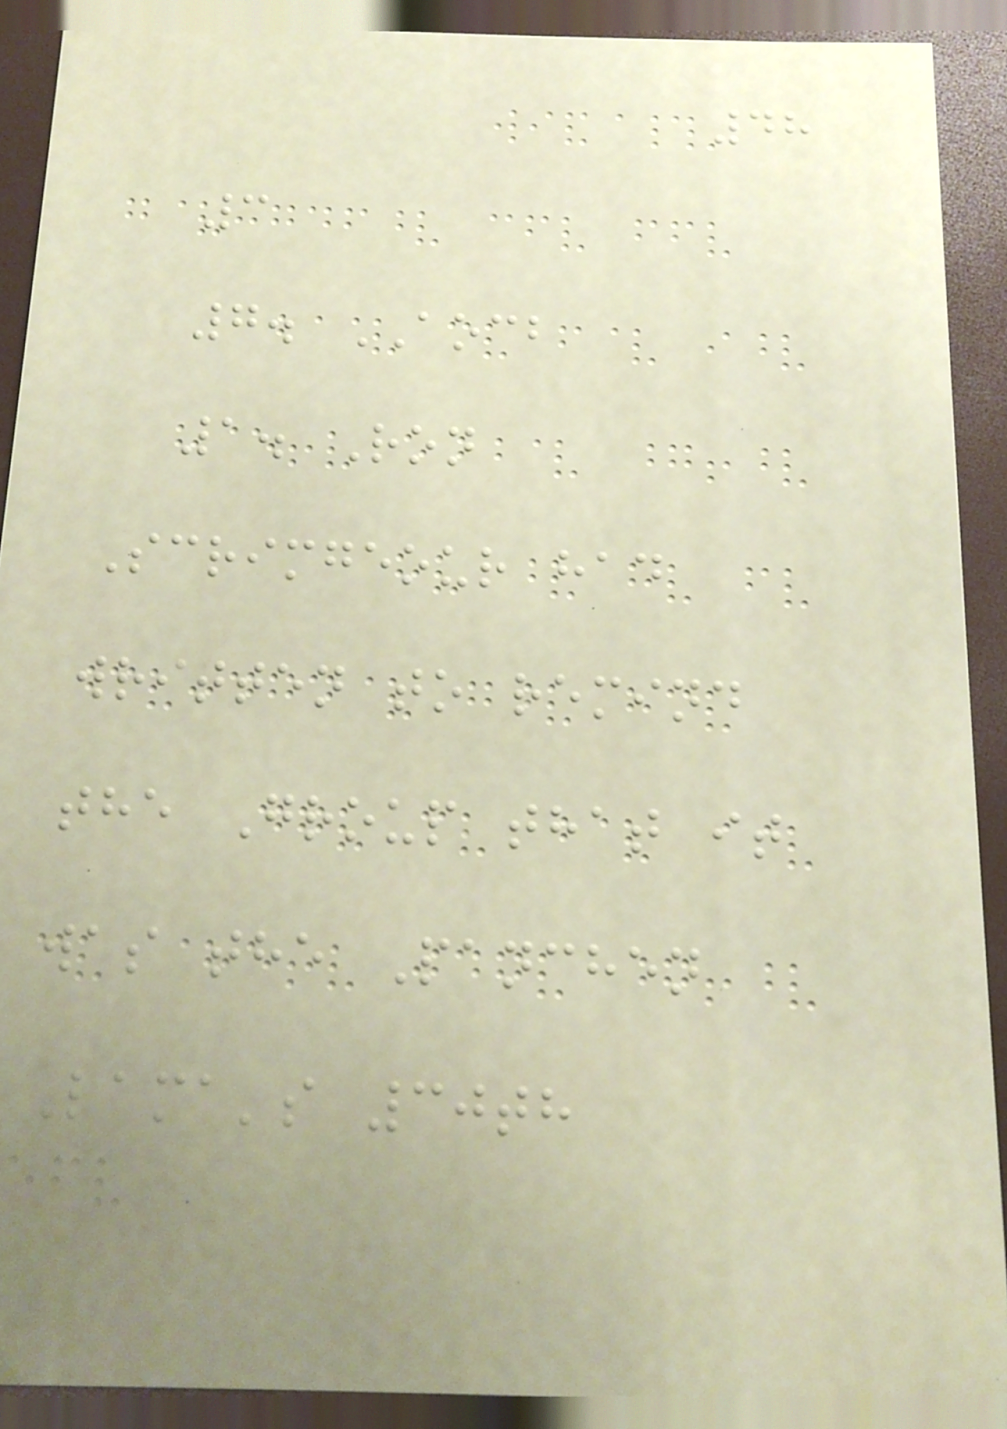48
3
7. AOCB
1. Ron
Scrimgeour had
written to remind
the Group that it
was the Panchen
Lama's 30th
